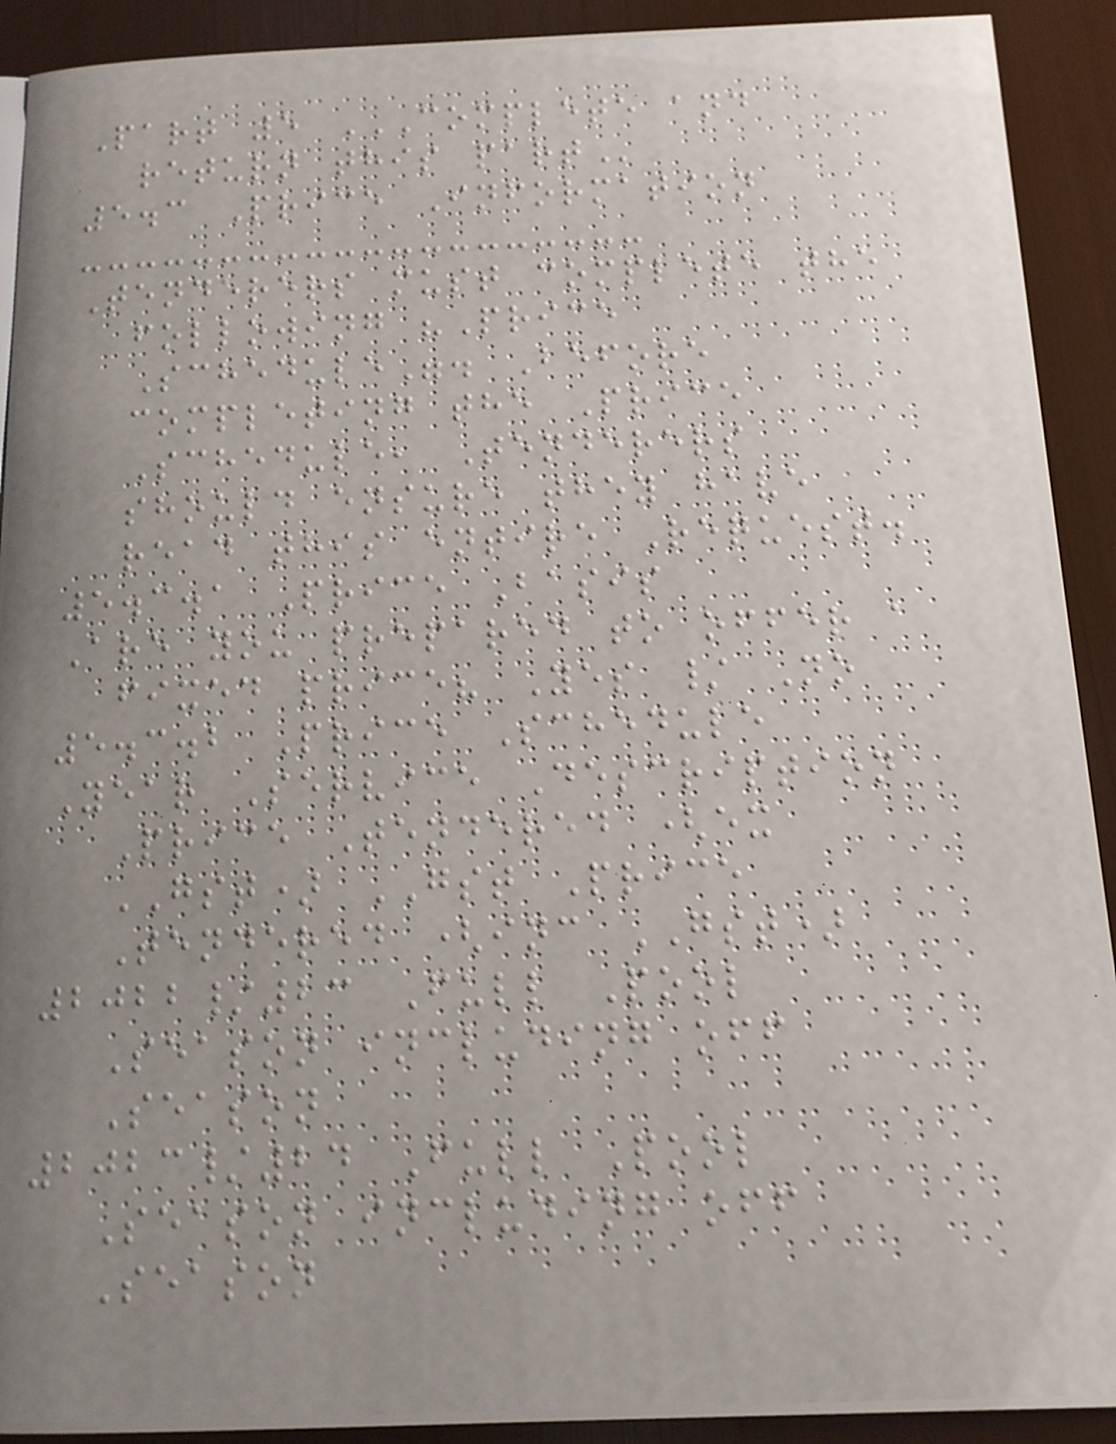Part 5 COMPLETE AND
RETURN THIS PART
5.3 Price Information
Tenderers must complete the
following "Price
Schedule". Before
completing the Price
Schedule, Tenderers
should ensure they have
read this entire Request.
5.3.1 Price Basis
Are you prepared to offer a
fixed price? Yes / No
5.3.2 Price Schedule
Year Service Description
Price Tendered (ex
GST) GST Price
Tendered (inc GST)
2022/23 Full Pool
Season including off
Season
2023/24 Full Pool
Season including off
Season
